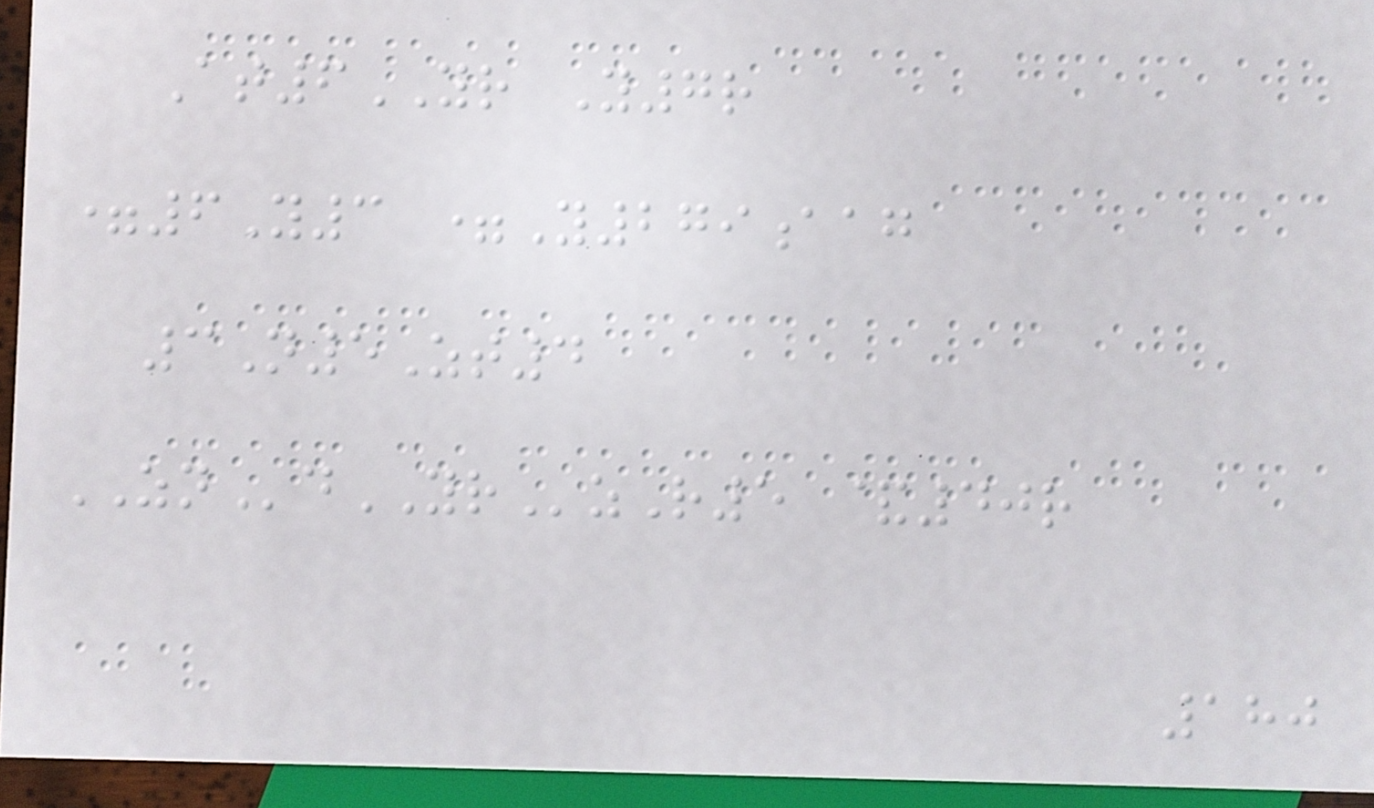At6YR Y7r
=6Y3 =Y279aag
3N5Zt4
ZNdYRzR5 &40r
180
